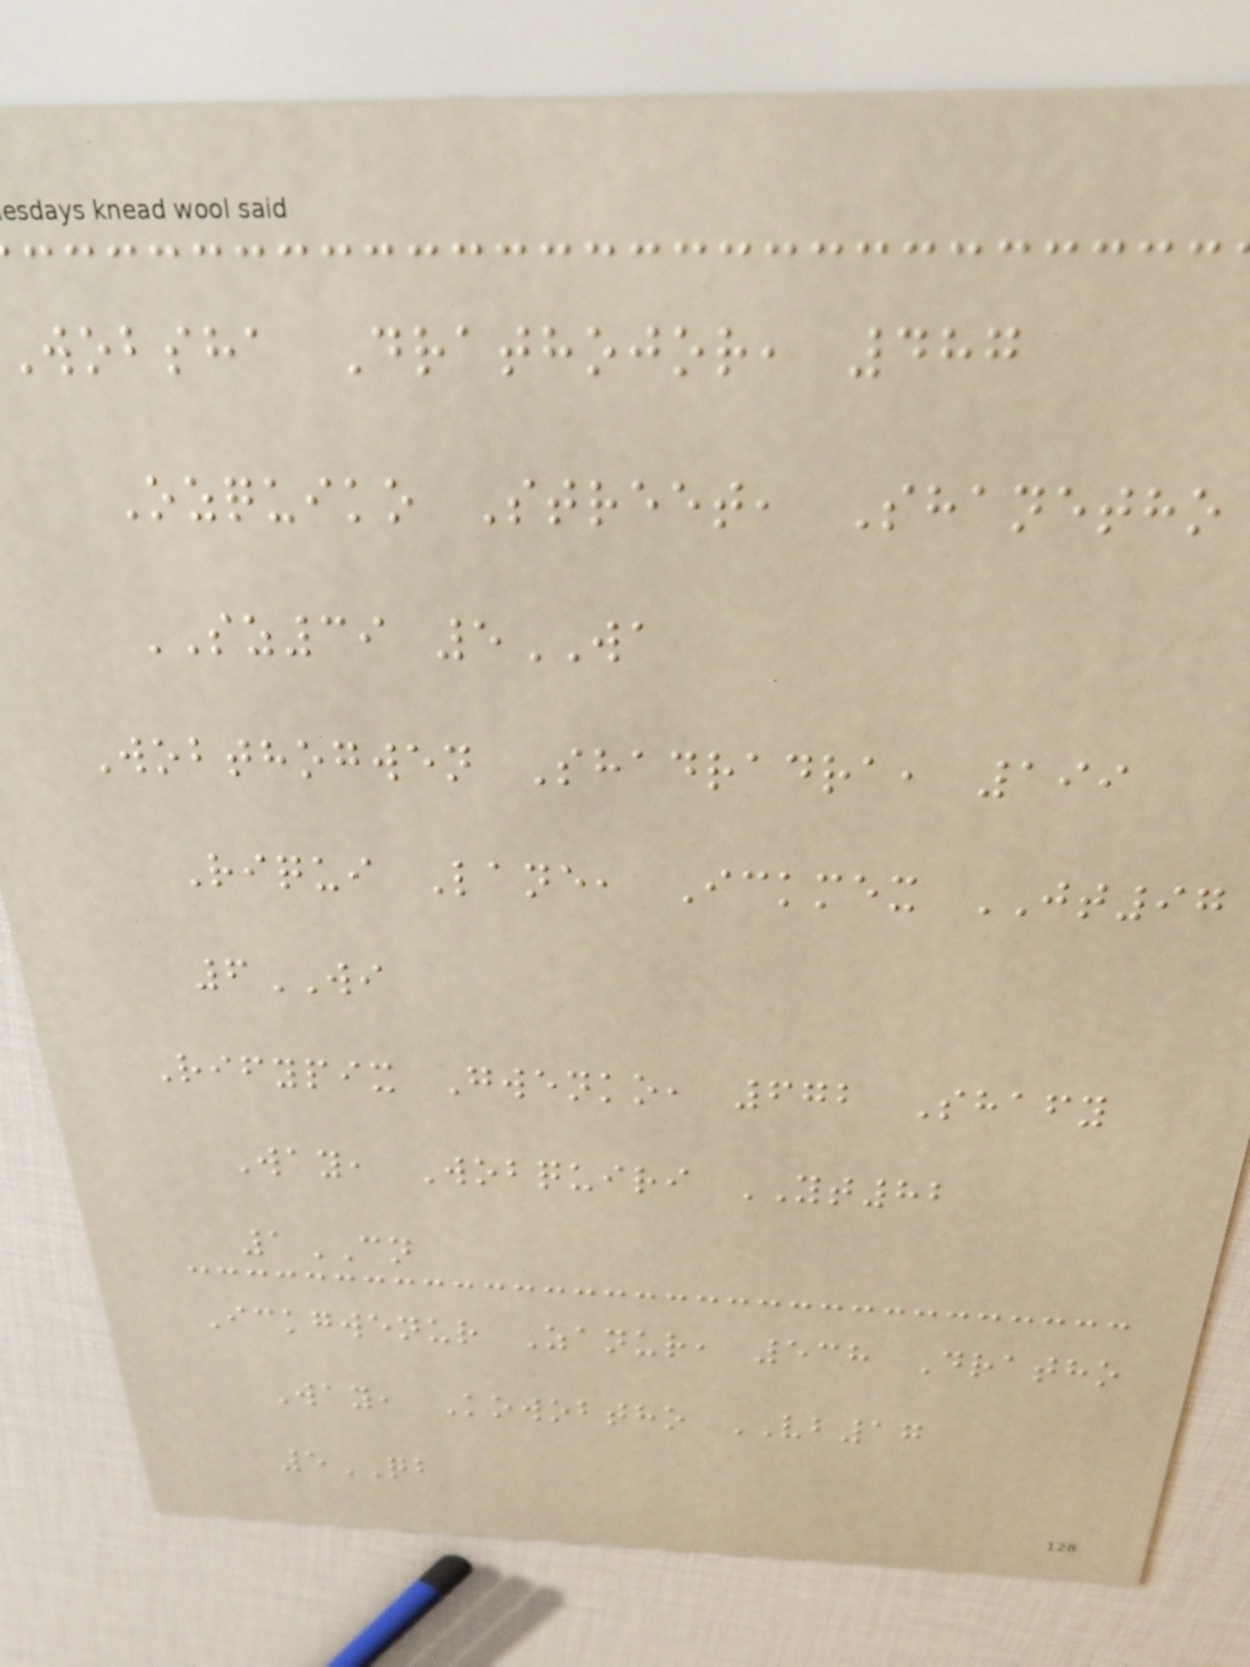wobsha Drathojor, 487
Ozquiko Street, Shanetho
SZ39 5WA
Wobthogwen Shadradra, 199
Riqui Lane, Ickmex JT97
6WI
Rifypix Gwenko, 672 Shafy
Way, Wobquiri YT82
1CN
Ickgwenur Zanur, 538 Dratho
Way, Kowobtho VB17
5QB
